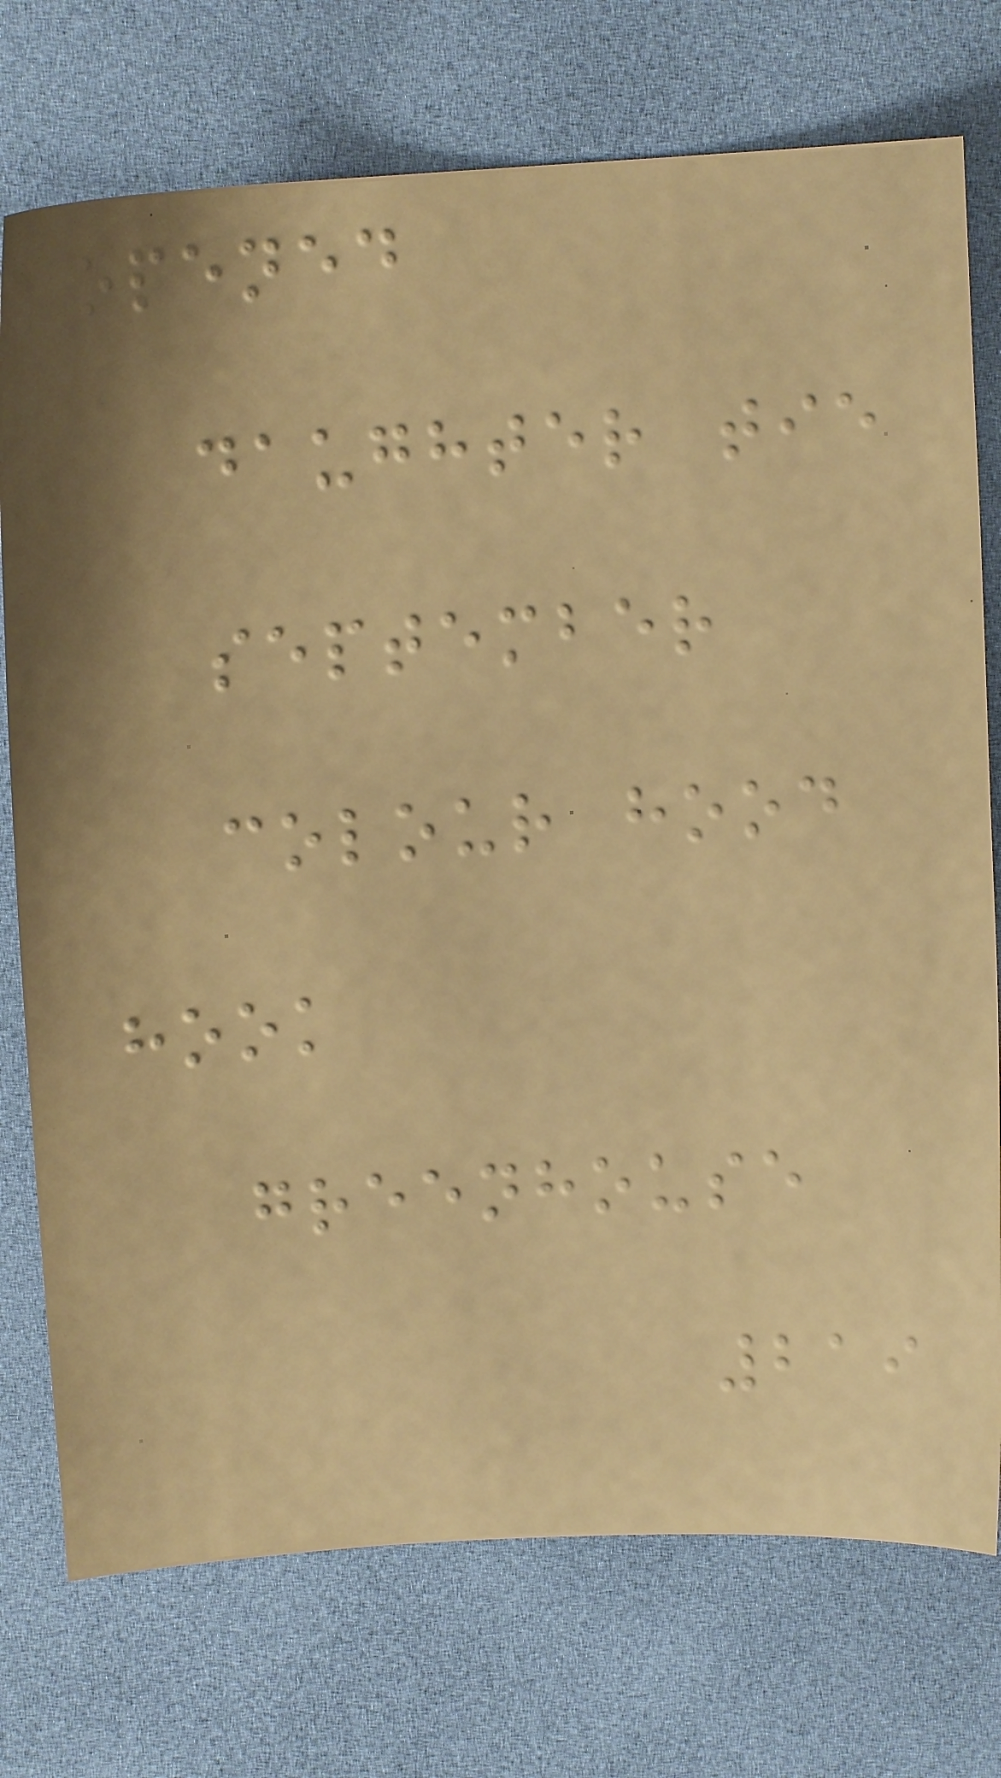opened
daughter tie
september
colour hood
hook
greenhouse
219
